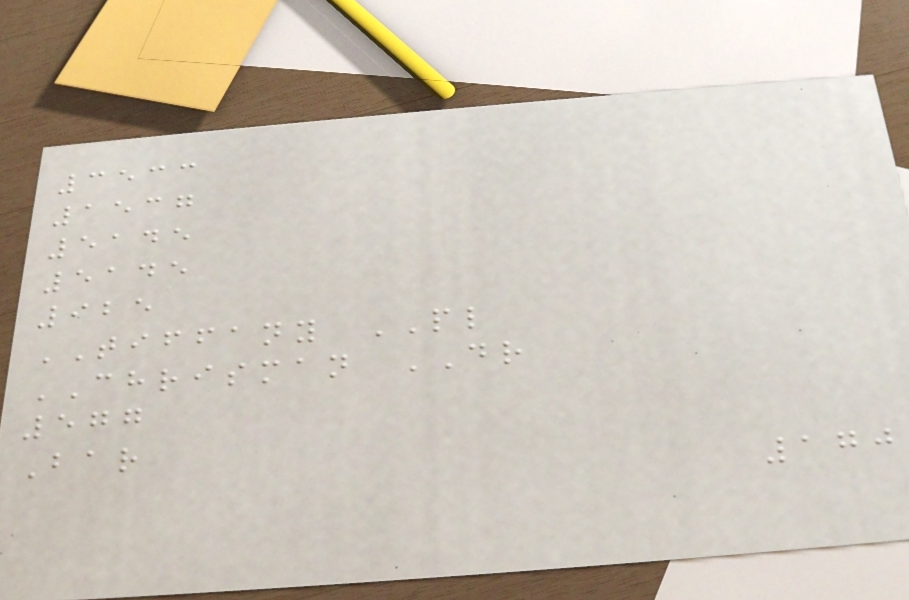3533
1537
5145
5145
925
TIFFANY PL
CHRISMAN DR
577
Bar
170
